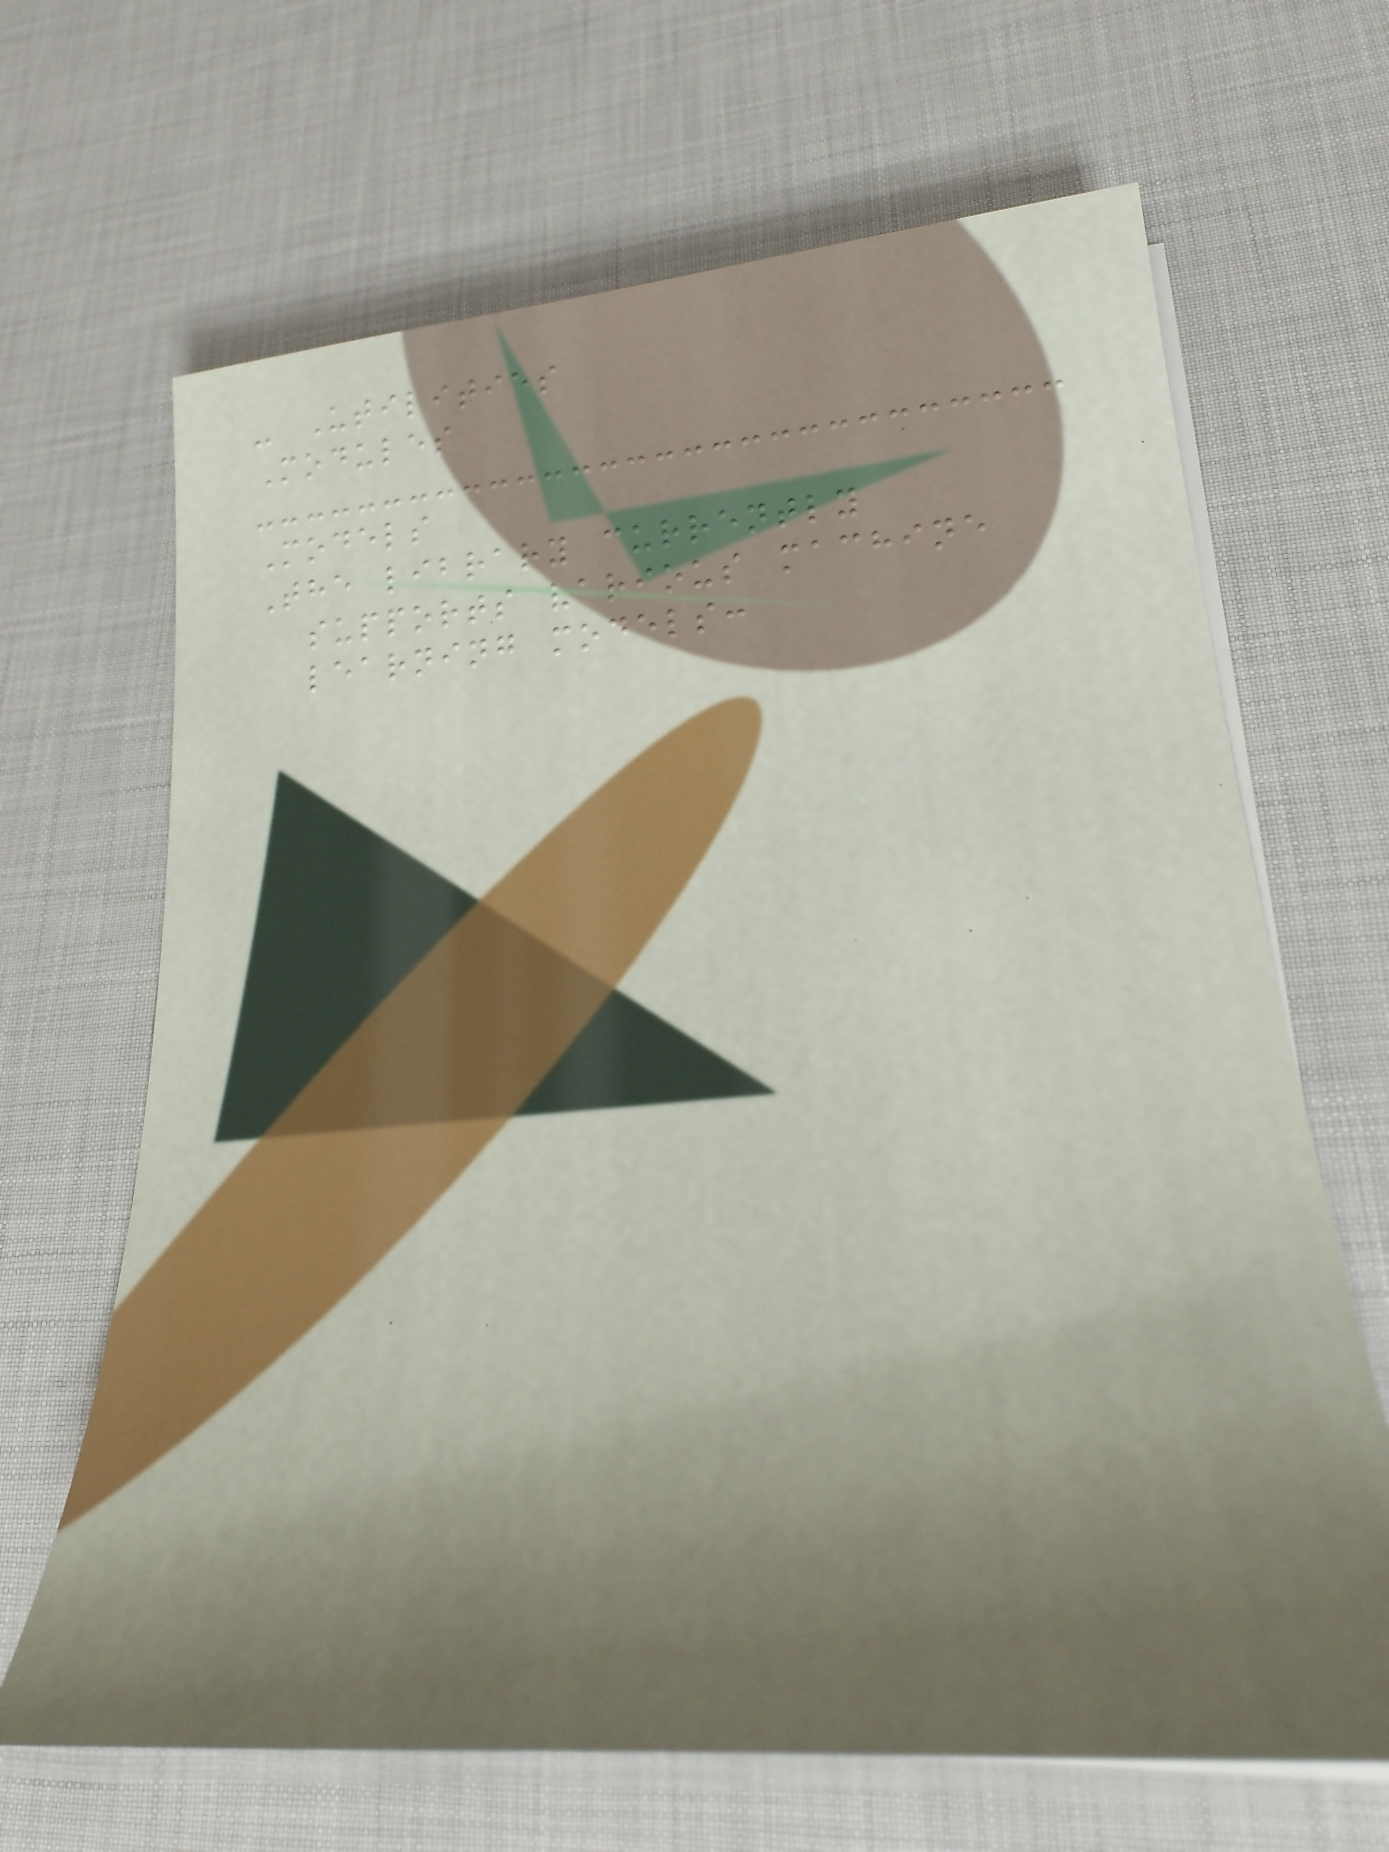- Utilities
Modules
Models
The library currently
supports various machine
learning models:
